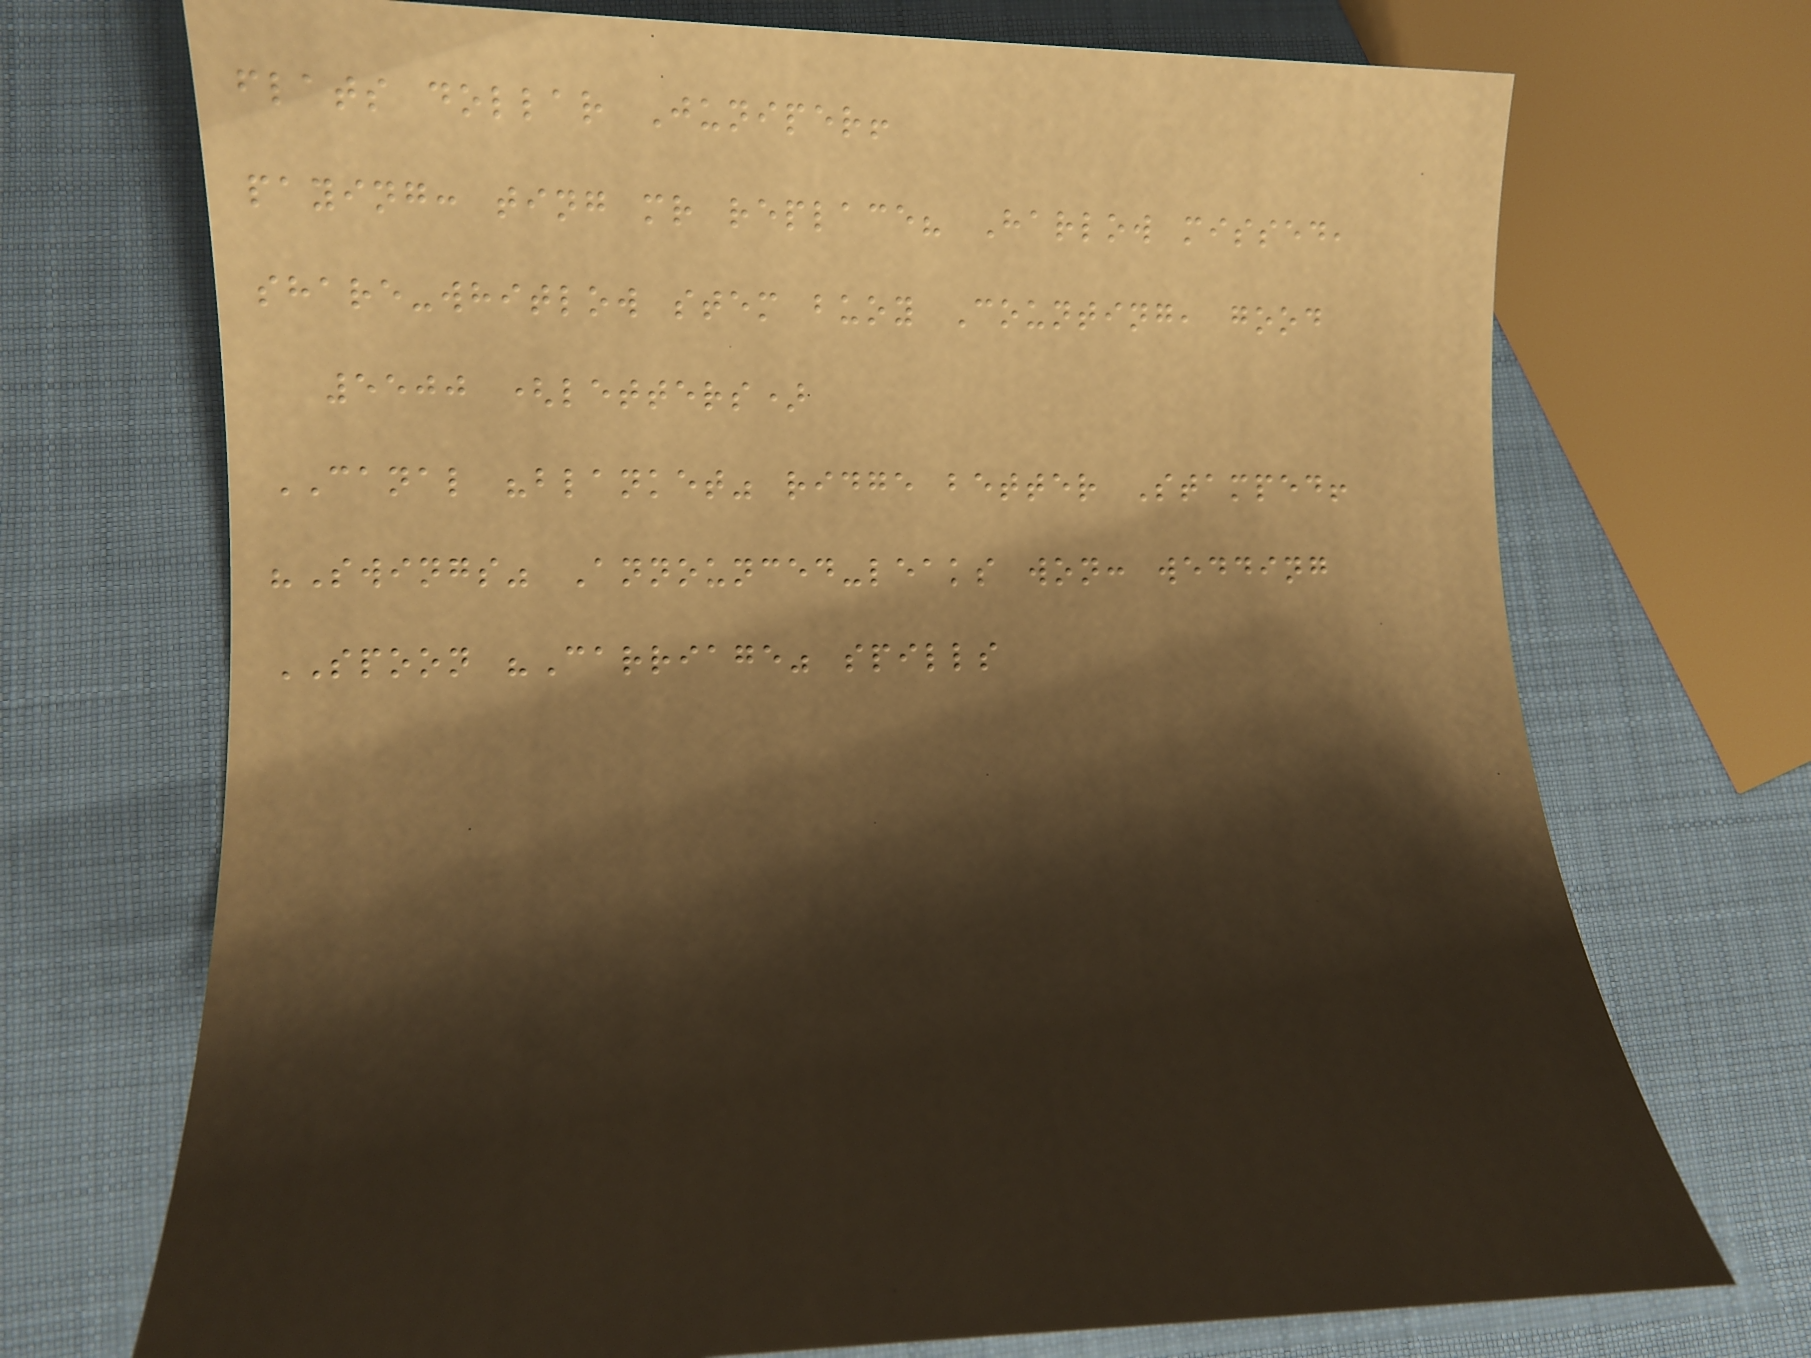flats dollar Juniper!
paying: ting mr replace? Harlow missed,
share-whitlow stem buoy Counting, good
5500 (letters)
CANAL "blanket" ridge better Stamped!
"Swings" Announced-leaks won: wedding
SPOON "Carriage" spills
